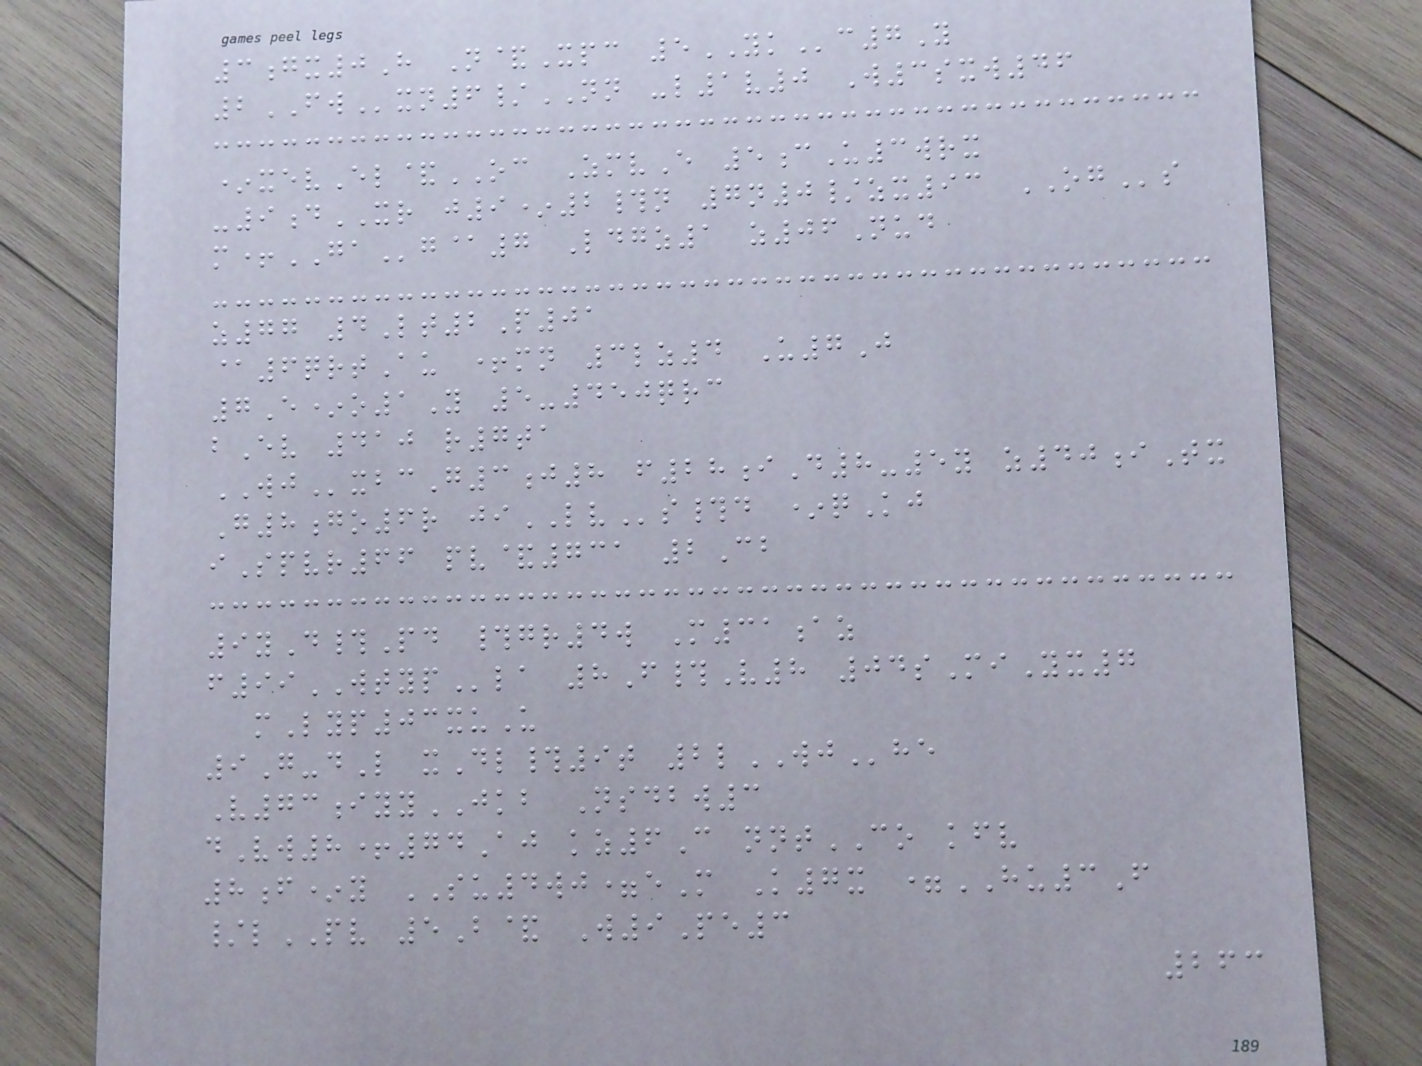3gx0H N&Xpc 5YKc7Y
2FWxn6/NN -l1v0 W3sxw46
*xevEl&OC ZmvE 5cU3wrx
-9dXR j9*2#n 7n0/zx93 OGs
m+GAg@7 Ldgz1 z06Nud
z77 4Lt2P01
@6qrtAu +mn 3lz4 U7J
7E*o1Y 5-450qrc
bEv 410 r7ta
WJxbcG3j8 f28iD8-5y z40iTx
G8go6r jiLVs#d *qKj
iSpvr66 pv&731 2Cb
9yD#Pd #gr4w M31az
f99WTYPla 8F#V8 04sMiYx7
mLyp03xuU
9G-dL xDl#9t 2lWJhe
V73iyyJKB Nsdbw3
dVw8+74Aj kz6C nntCO kfv
8f*y SU4wj=eM K7x =HU3F
/lPV 5B& W9Pe3
263
